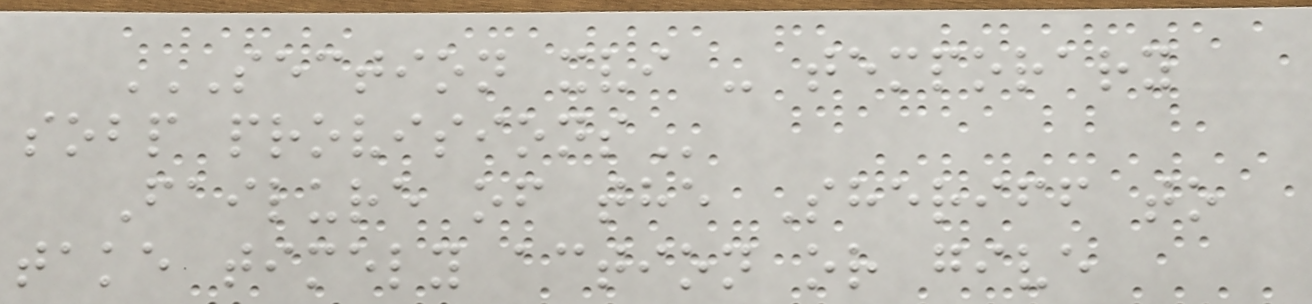SECTION XVI - TEMPORARY
SOBP PROVISIONS
Failure of the Sheriff to
take timely action or give
